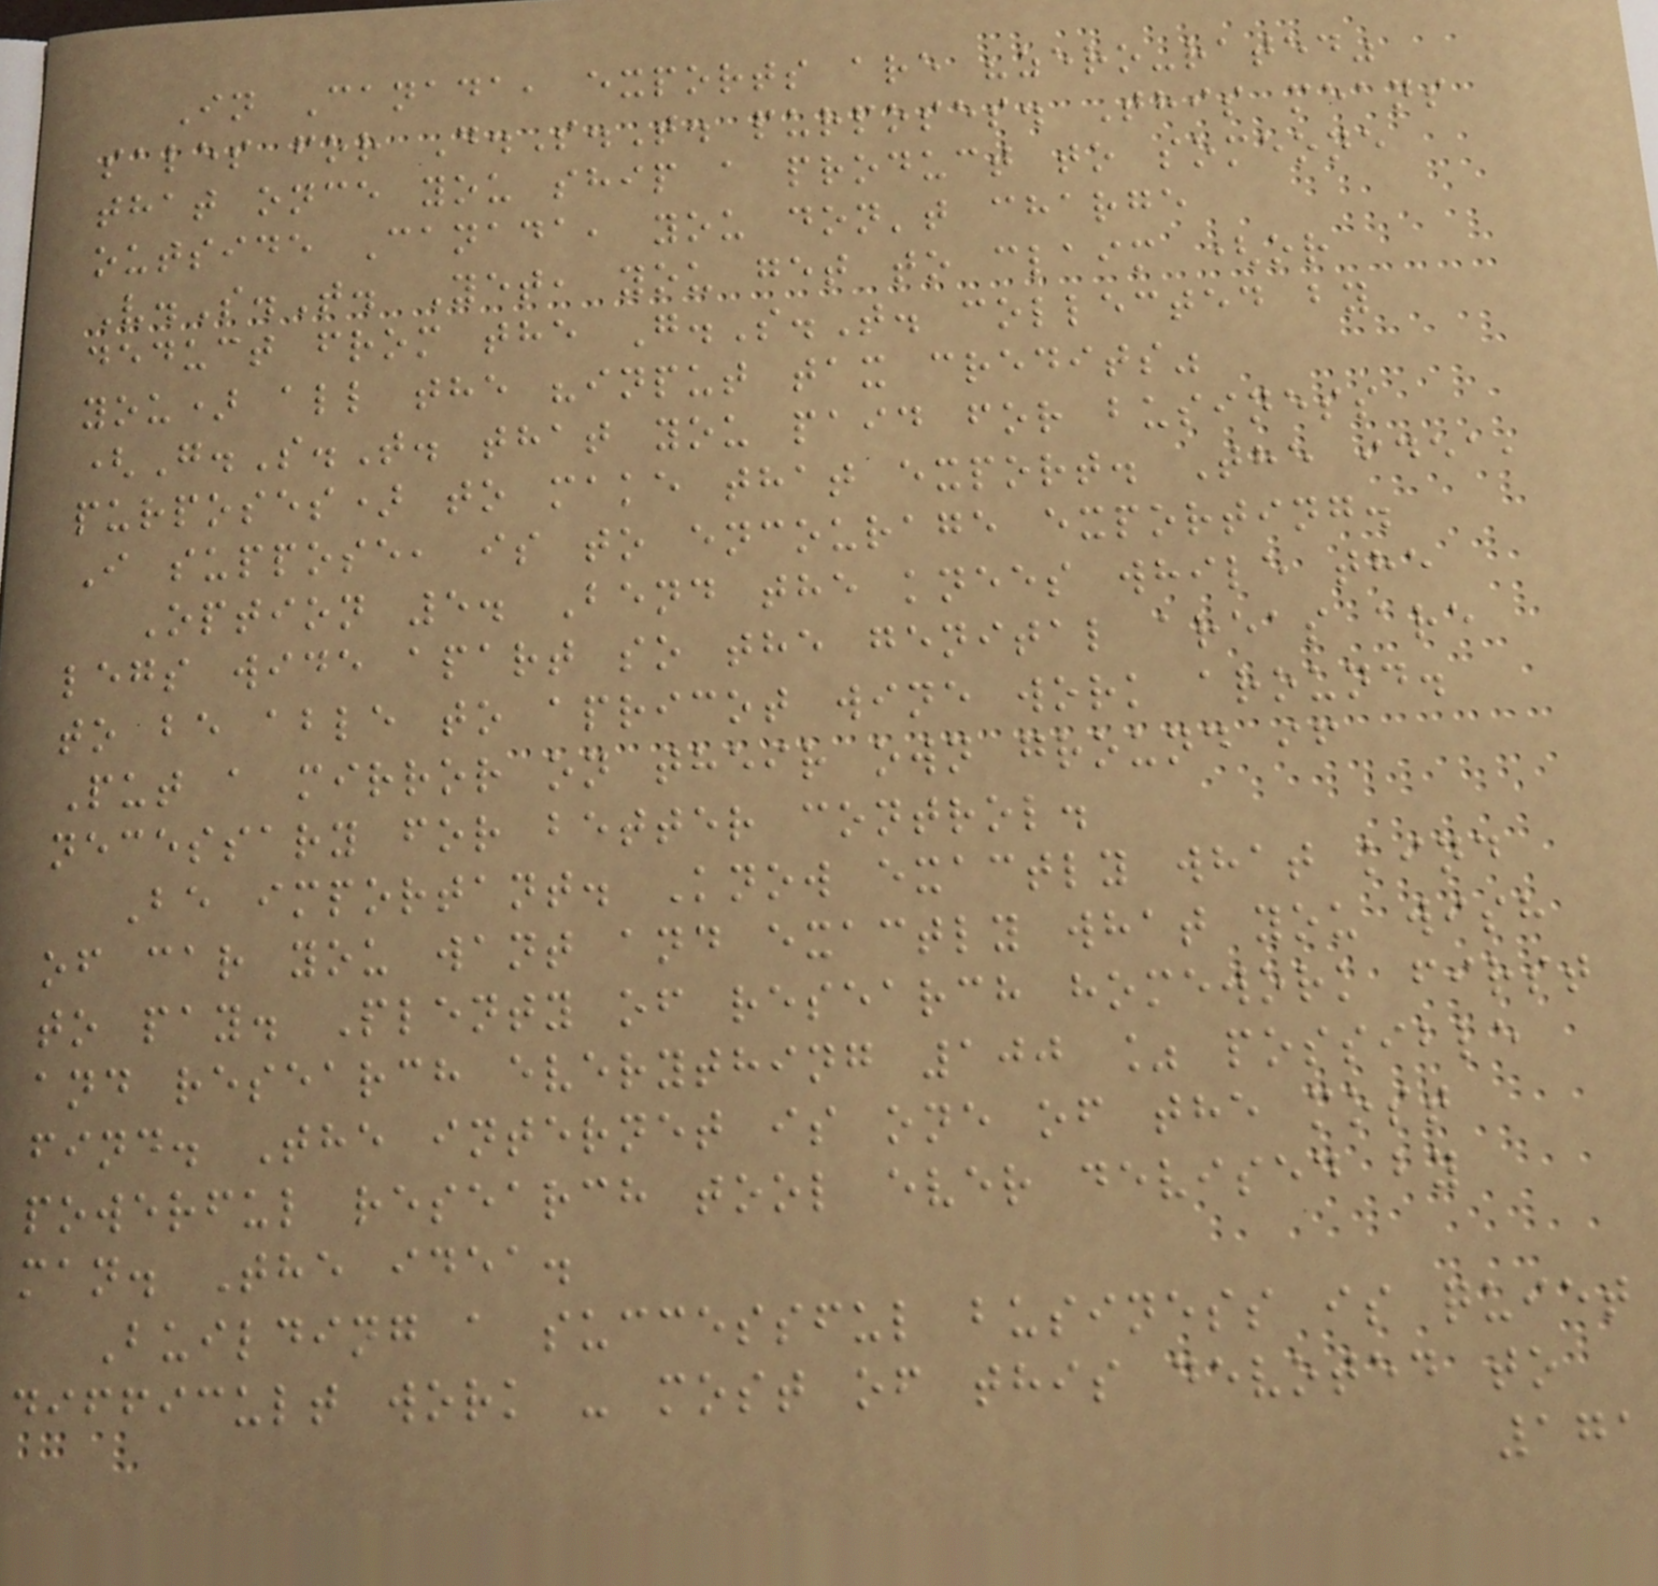In Canada, exports are "zero-rated"
sales for D.S.T. purposes. This means
that once you ship a product to someone
outside Canada, you don't charge
V.S.T. Yet, you get to claim (or
deduct from the G.S.T. collected by
you) all the "input tax credits"
(G.S.T. that you paid for business
purposes) to make that export. The idea,
I suppose, is to encourage exporting.
Option 5. Bend the knees while the
legs wide apart so the genital areas are
to be able to apricot wine work around.
Put a mirror on their own ground if
necessary for better control.
Be important. Know exactly what kind
of car you want and exactly what you wish
to pay. Plenty of research homework first
and research everything 100 % possible
find. The internet is one of the most
powerful research tool ever devised by
man. The idea.
Building a successful business is quiet
difficult work - most of this devoted to
171
